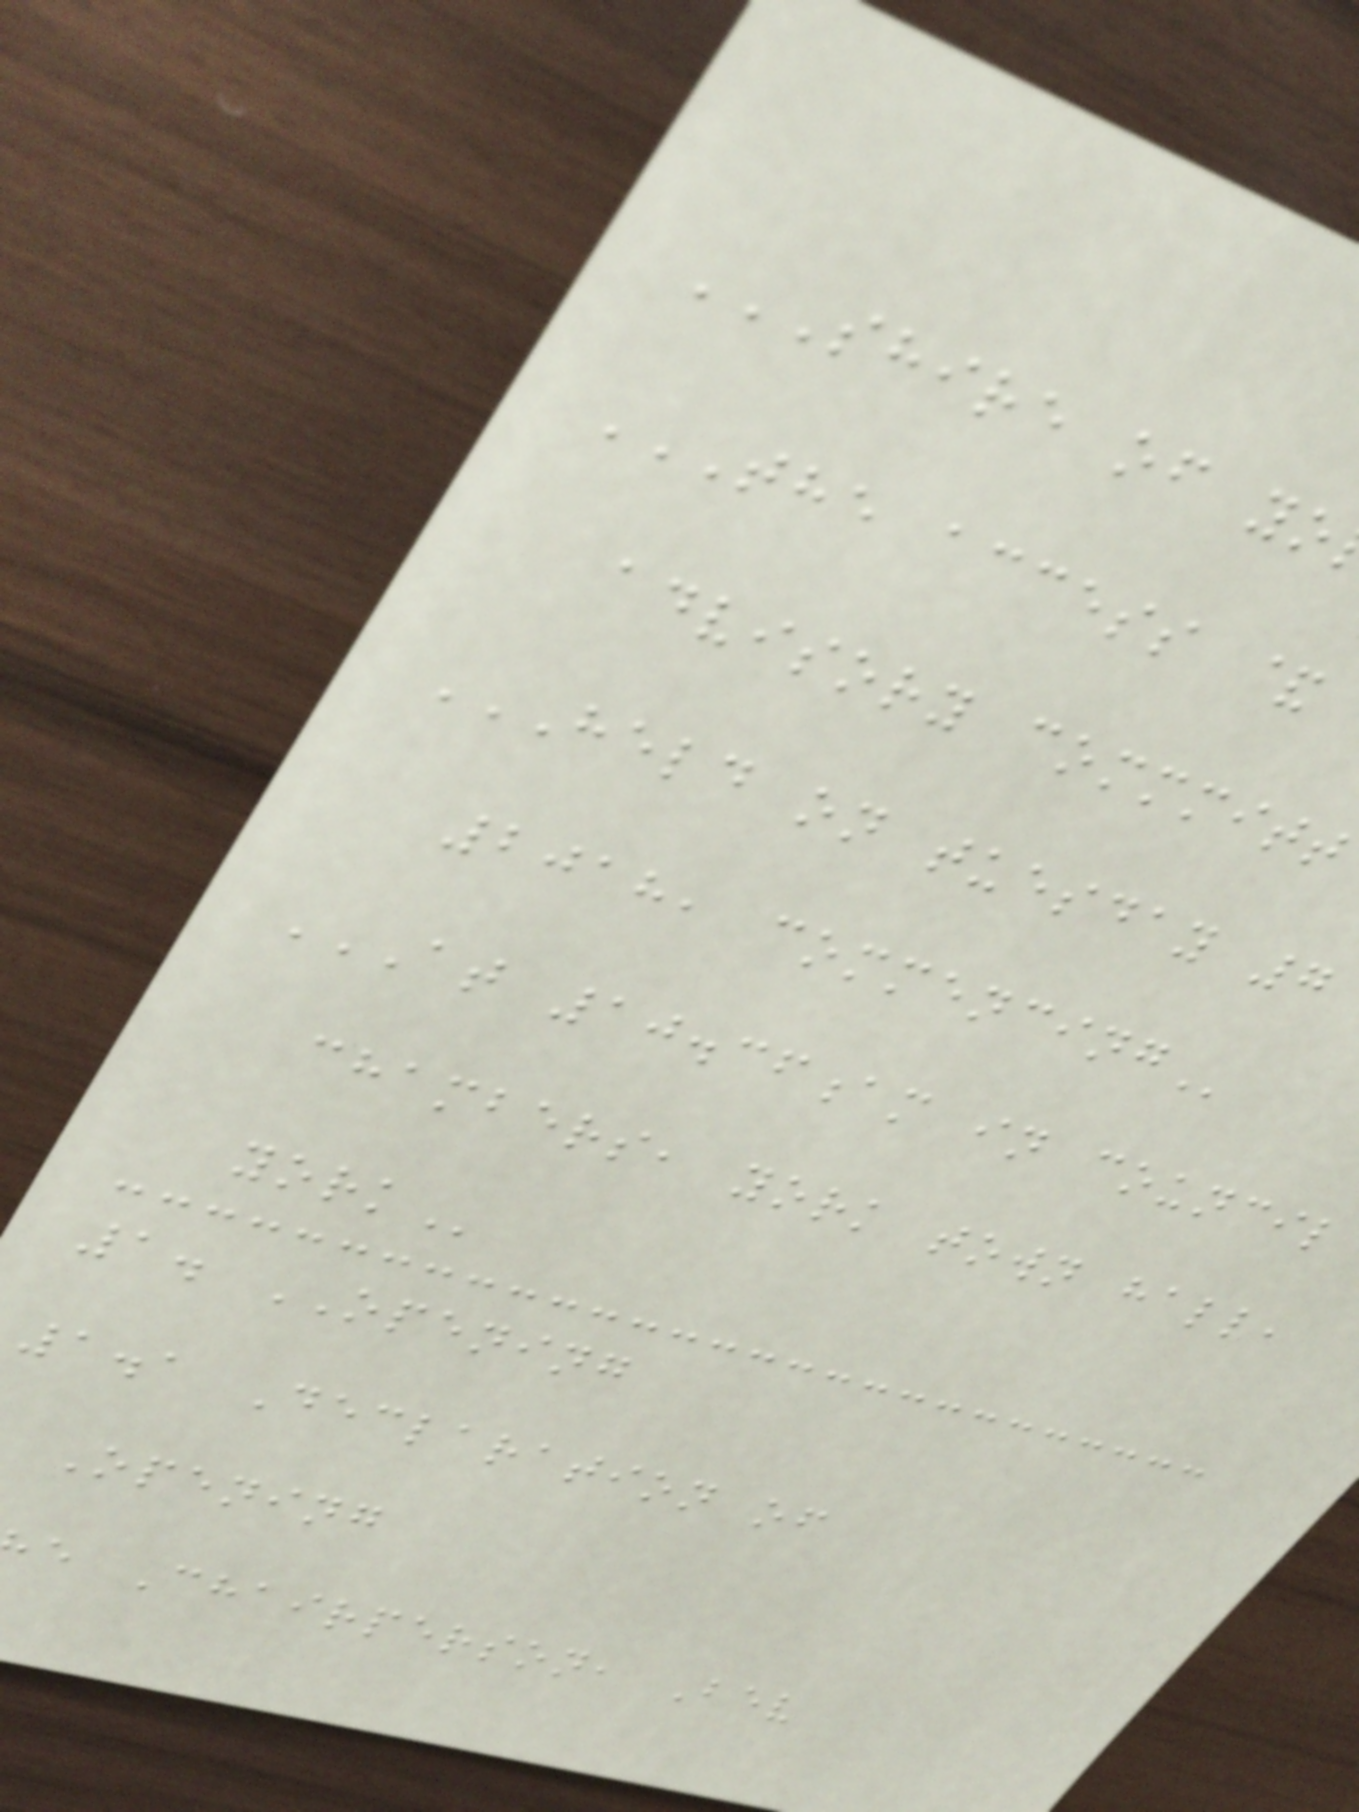advisory
2018,
AT 10.36AM IN COUNCIL
chambers, york town hall,
1. OPENING
1.1 Declaration of
Opening
e Chairperson, Bev
